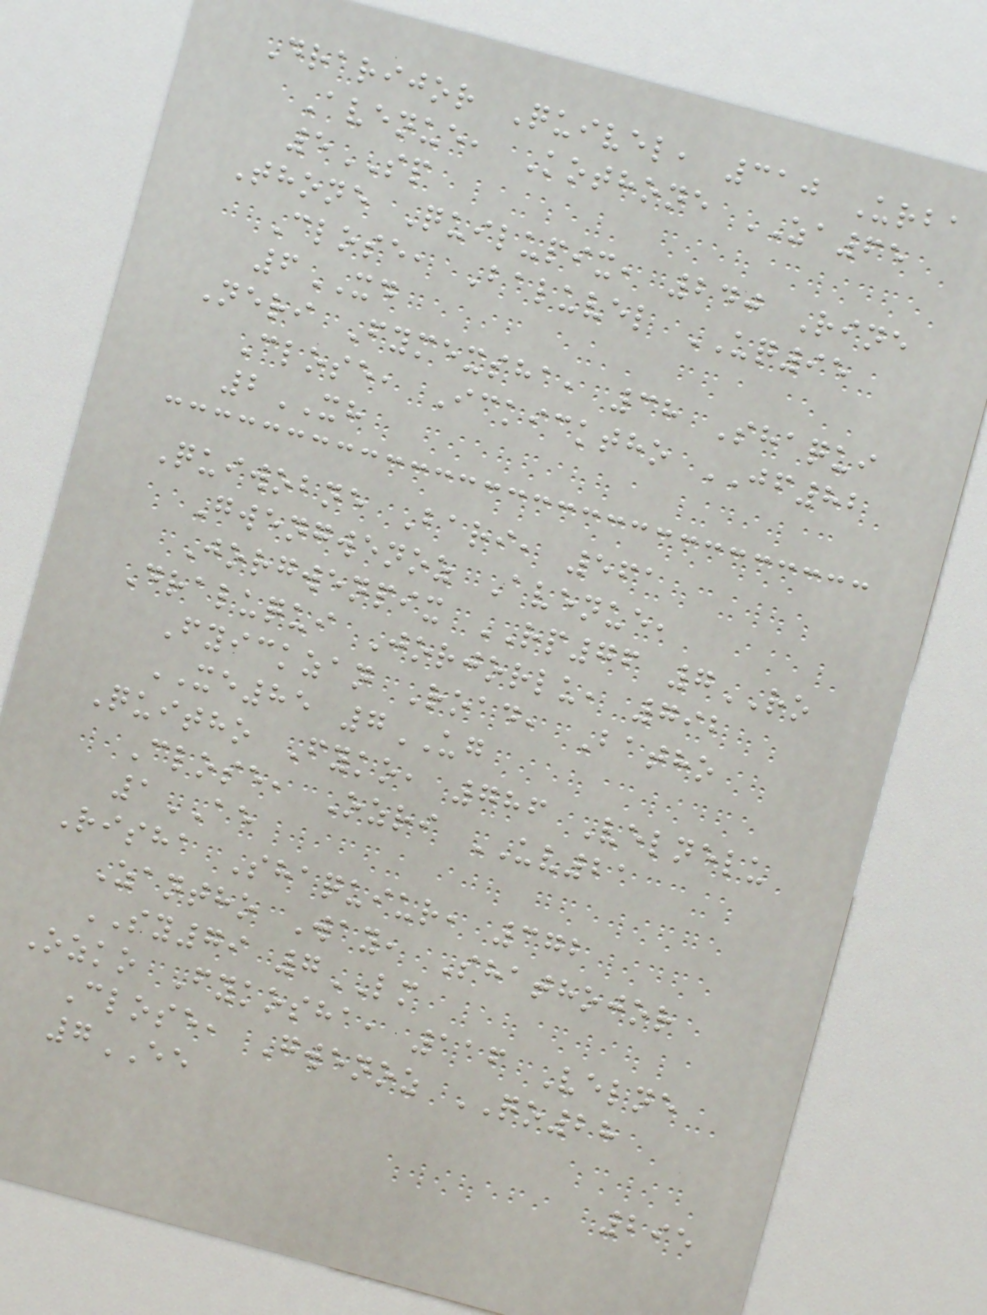Drarijor Quivel, 310 Urba
Avenue, Kothone ZA65
5SP
Thone Quilupix, 240 Rine
Close, Baluvel UQ95
6XD
Neri Fymexsha, 38 Shaqui
Close, Ickicktho JF82
2XH
Quiwobne Bari, 561
Gwengwenoz Avenue,
Jorgwenpix RP76 7RO
Draluqui Jorjorlu, 792
Fyickzan Road, Batho
XE85 7UG
Quitho Fyko, 786 Velnelu
Close, Ozri UV21
1AE
Risha Shaquiur, 372
Zantho Way, Shathojor
SY79 7LM
Ozko Fykosha, 116 Velne
Close, Gwenoz QO28
7EE
295
